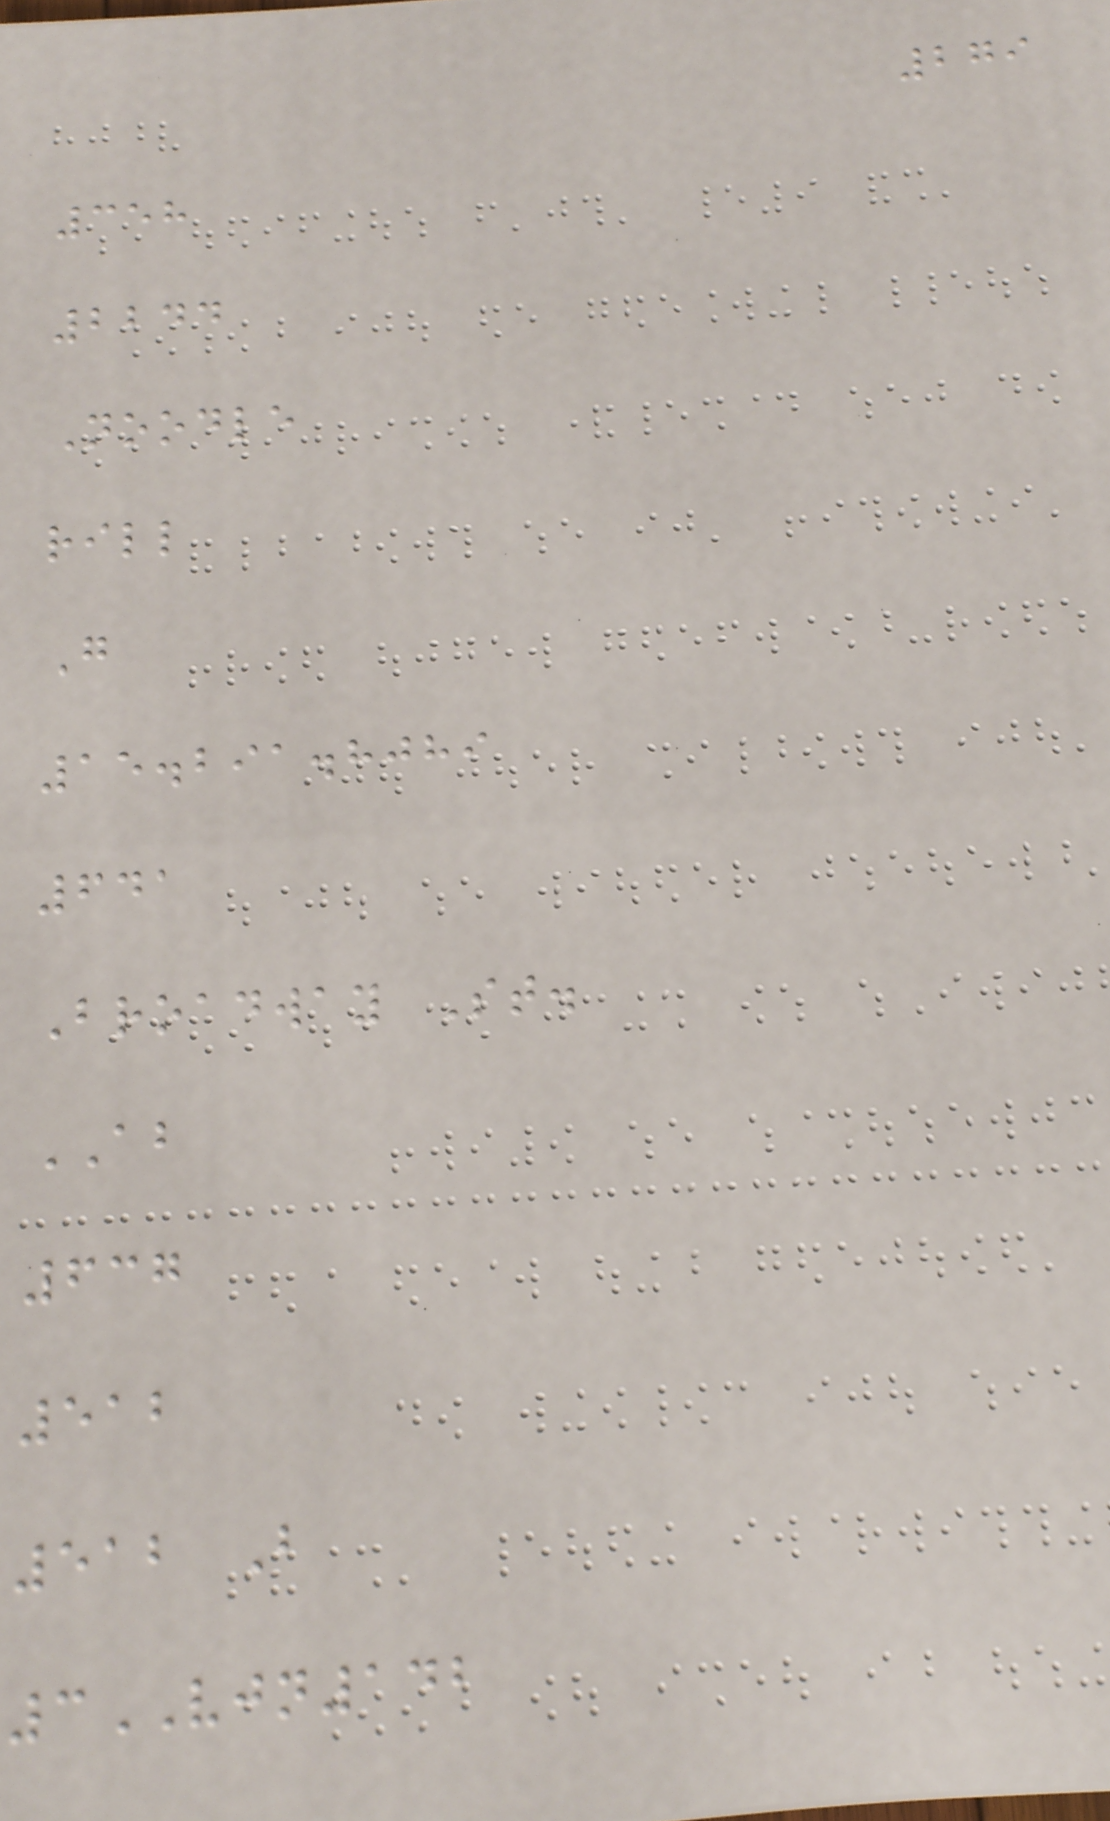279
358
2244
Noodle
rill
G
15.291.8089
641
Broadway St.
AB
637
512
512 B
3VJN142
